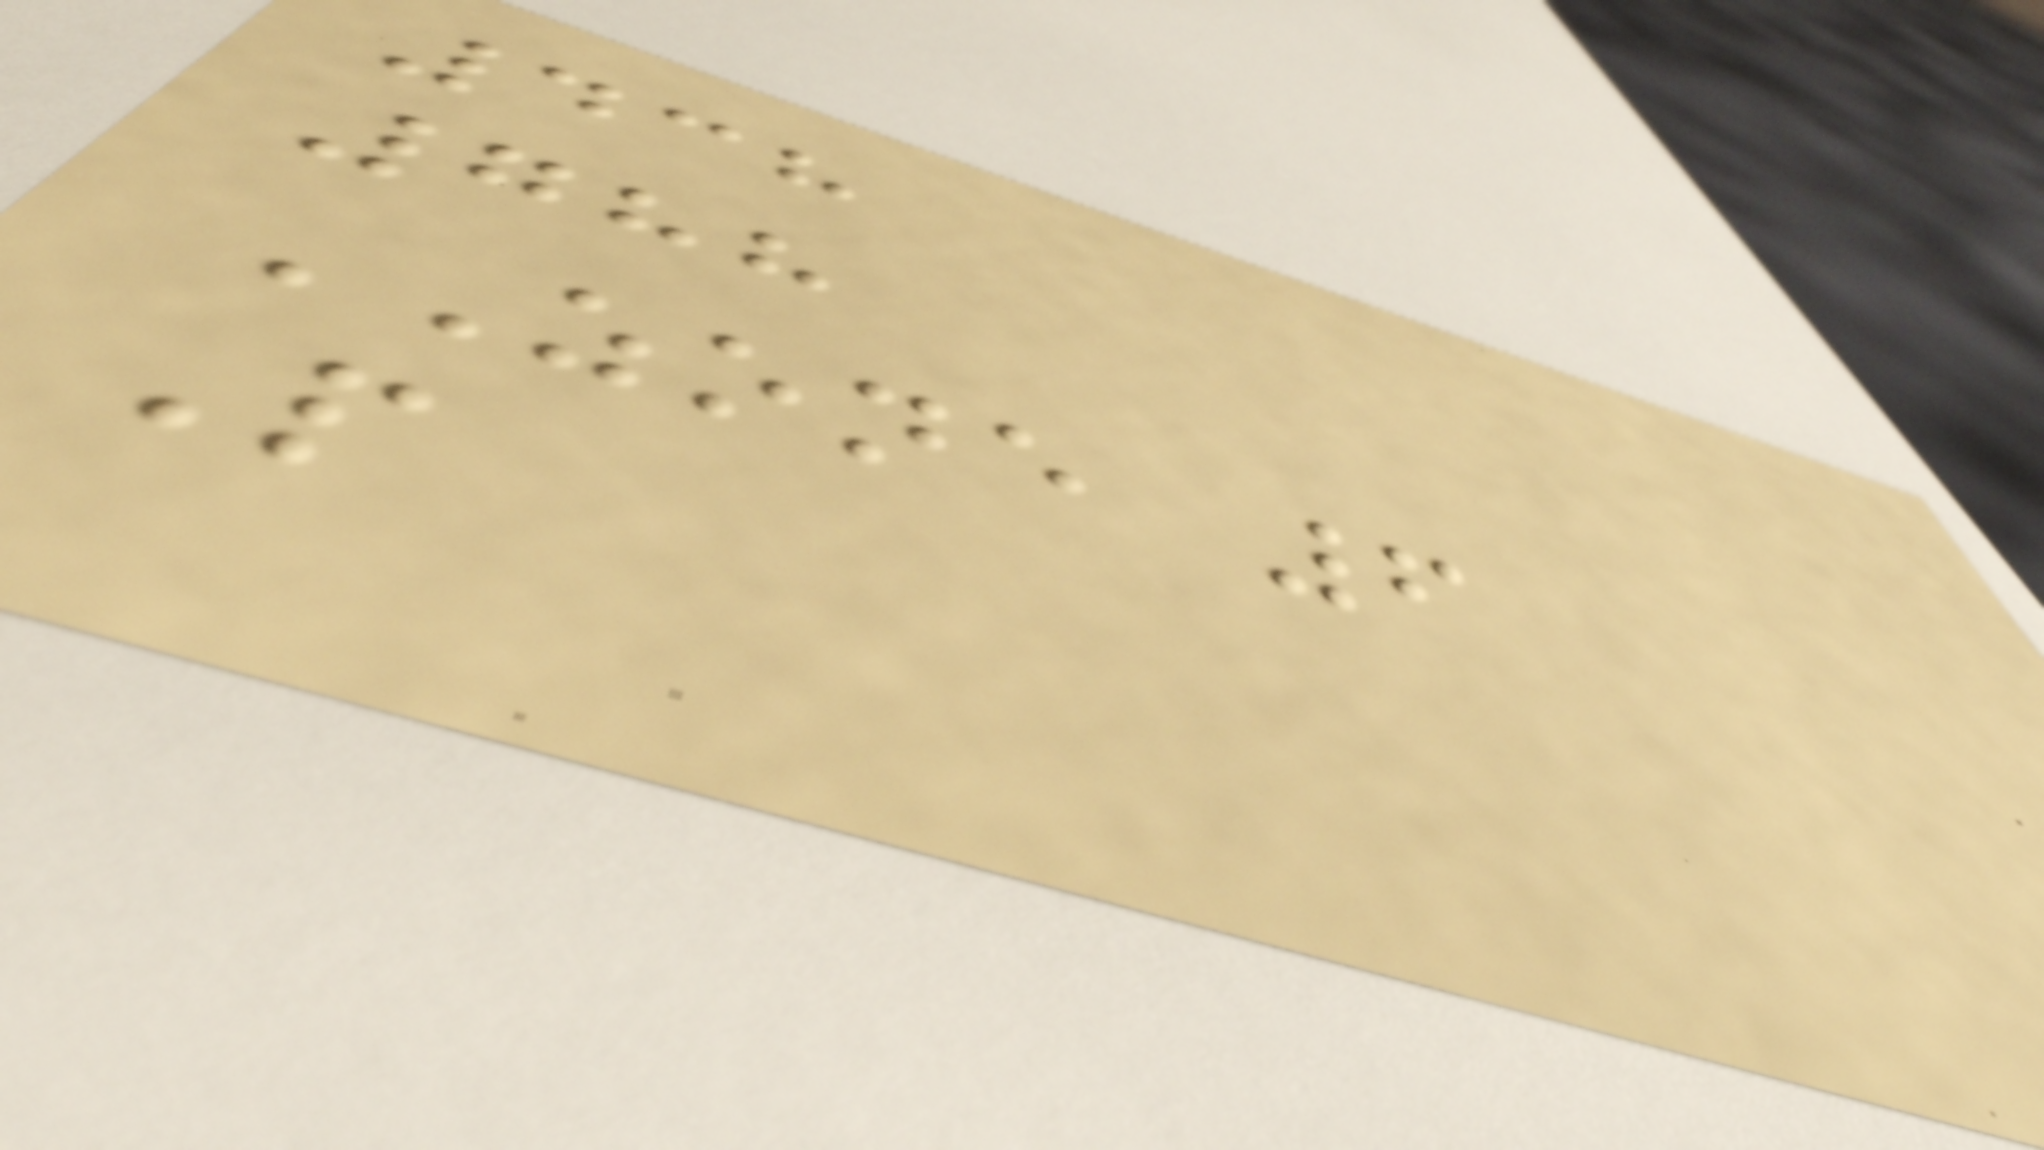438
788
ZONE 6
P
